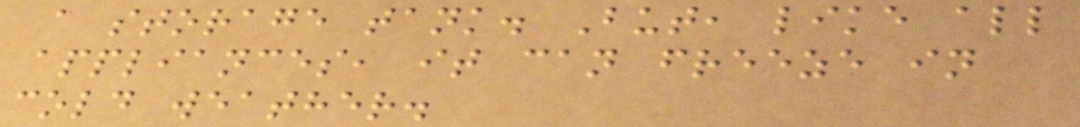a storage tank. But, like all
appliances, it can freeze in
cold weather.
